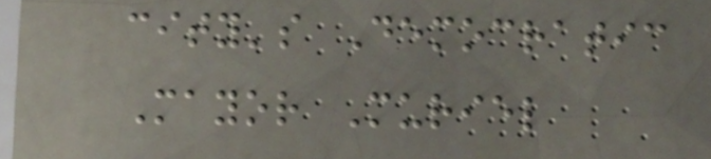city's Democratic
Mayor Muriel
